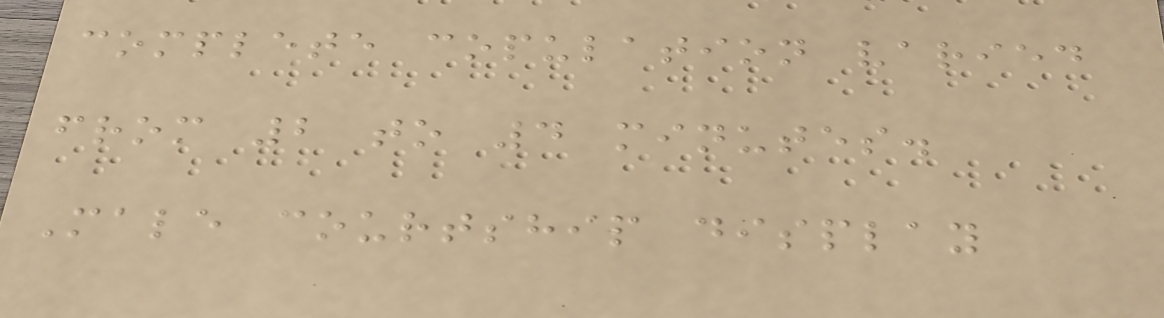complete copulation varied
from 2 to 4 minutes.
Male courtship display
